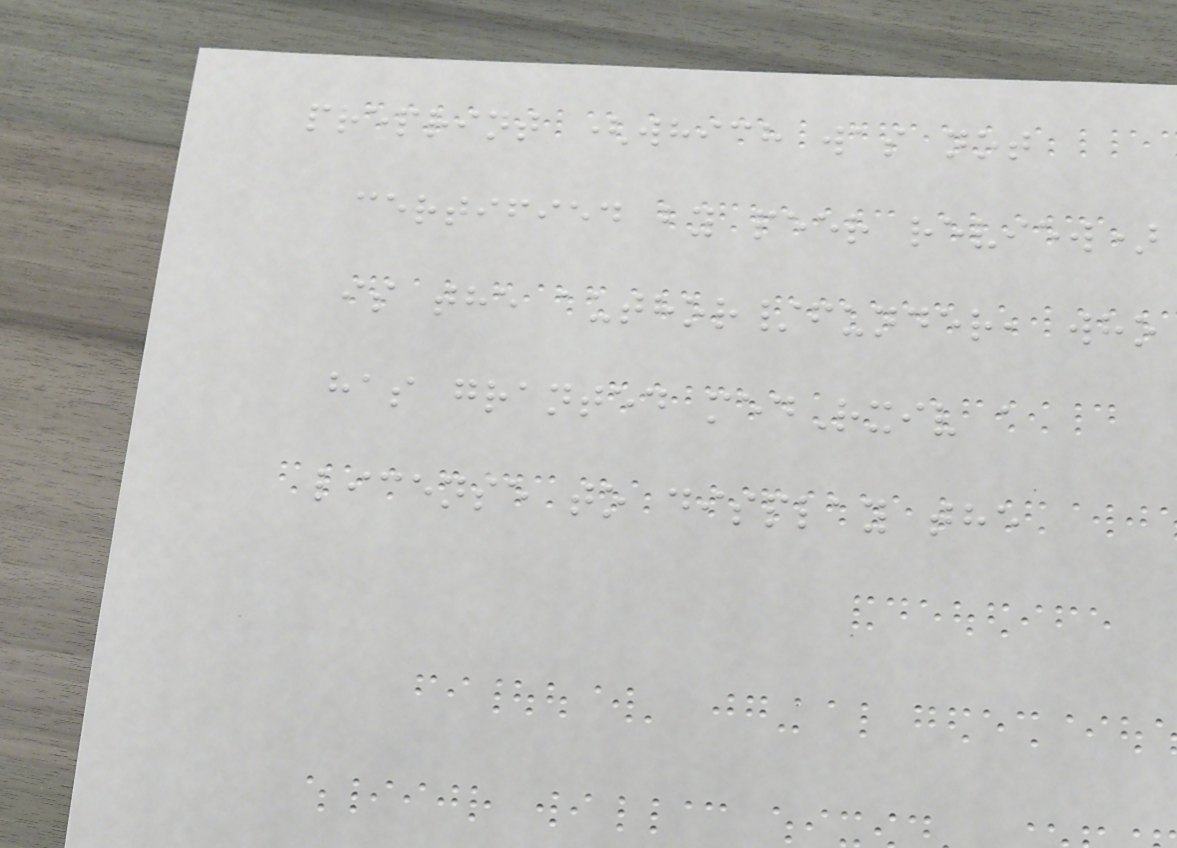preprint (which was not
certified by peer review)
is the author/funder, who
has granted medRxiv a
license to display the
